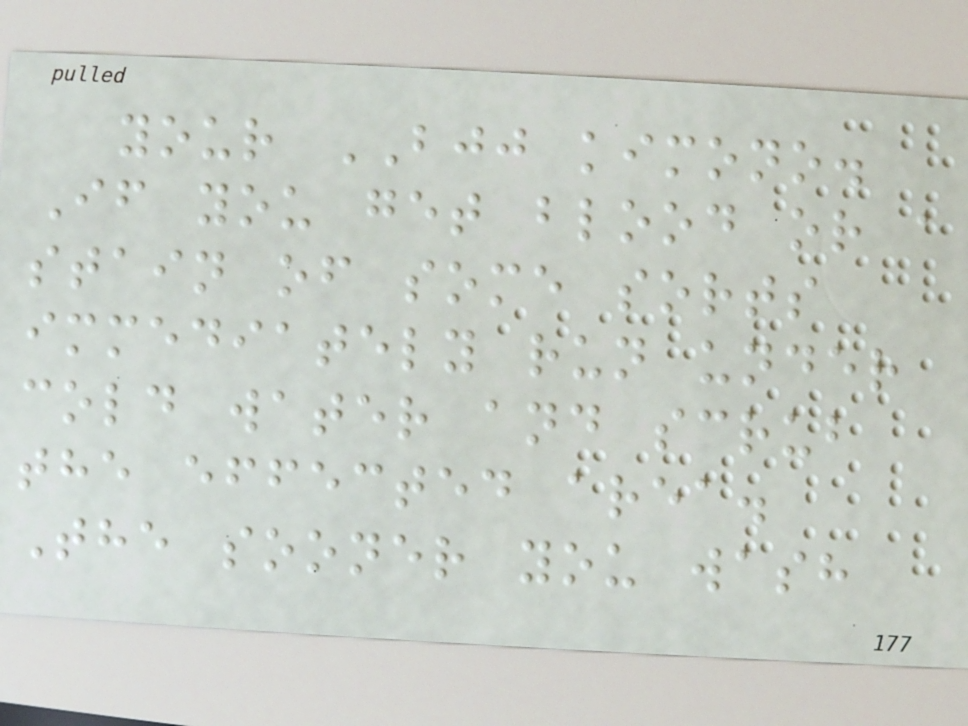your BJJ kimono.
If you get blood or a
stain of some sorts
immediately run under
cold water and scrub
the effected area.
The sooner you wash
